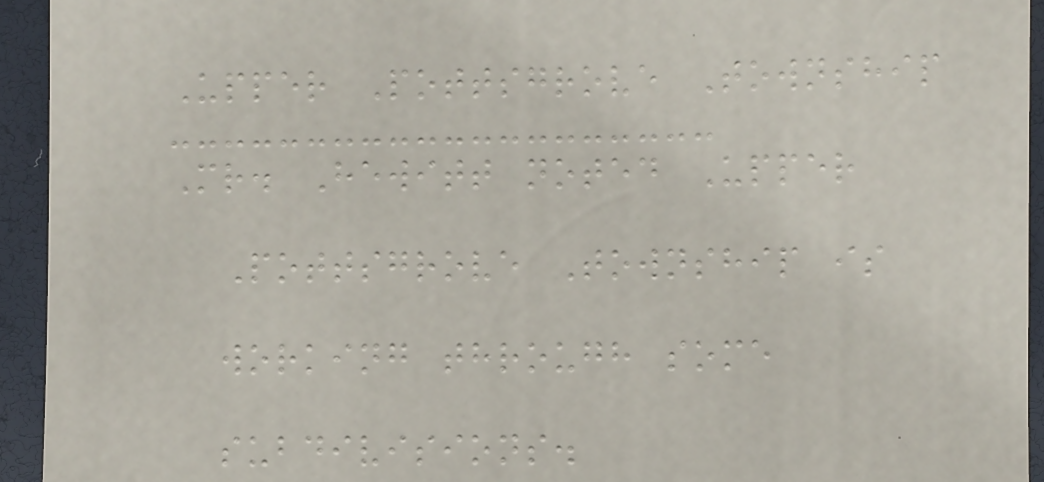Upper Pottsgrove Township
Mr. Hewitt noted Upper
Pottsgrove Township is
working through some
subdivisions.
